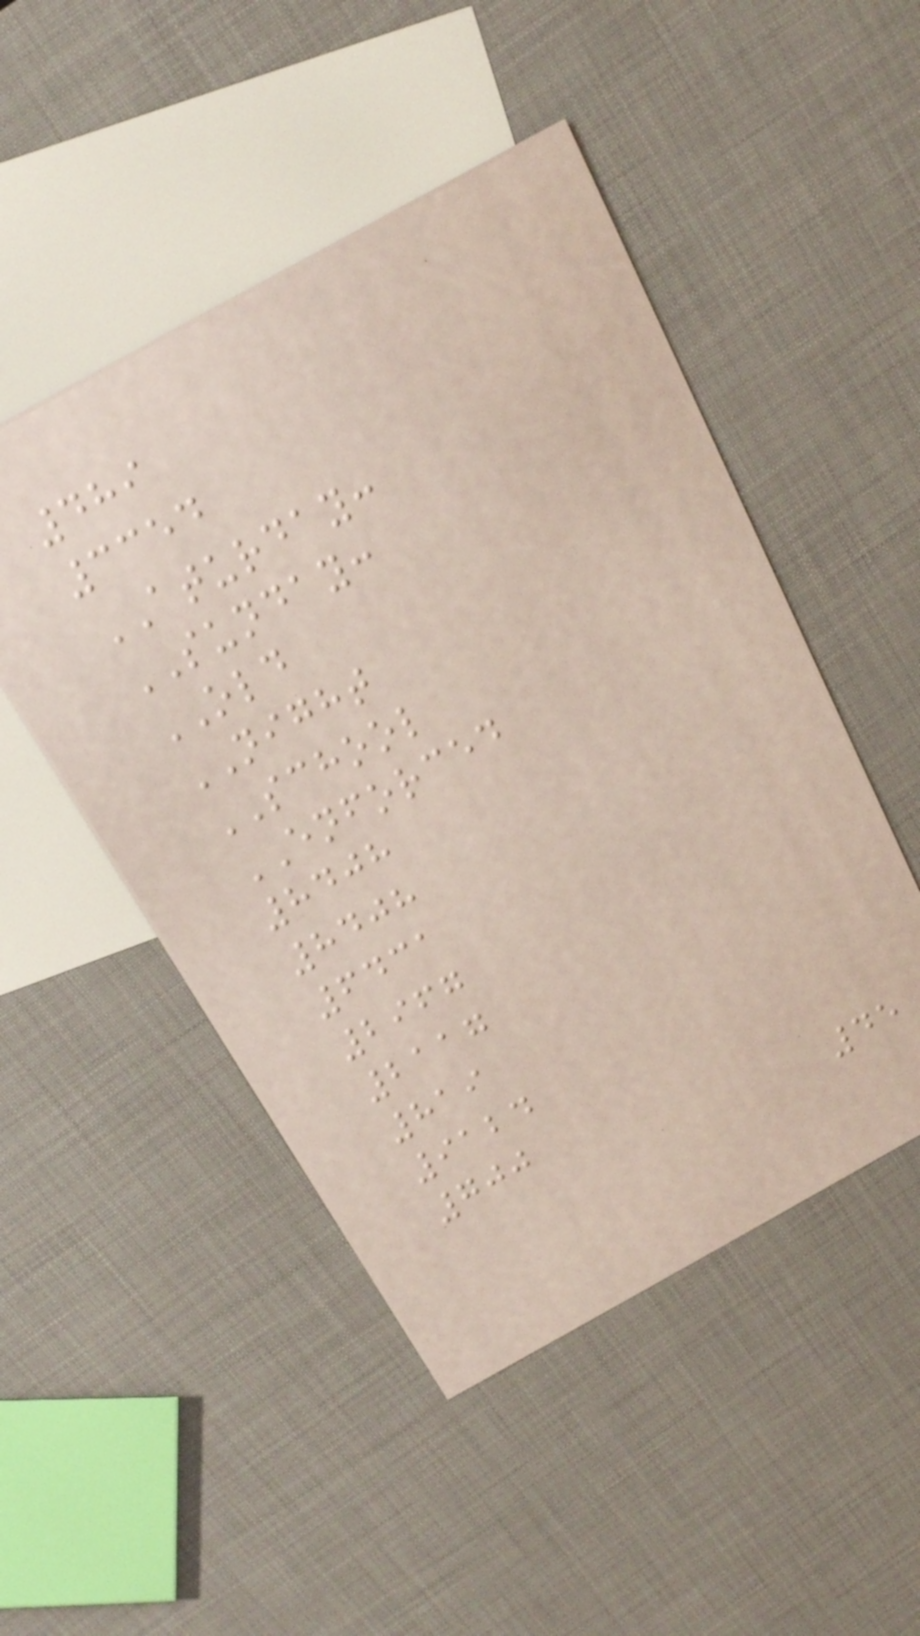489
3354
ATURDAY:
SUNDAY:
OLD
NIGHT
SCHOOL
ENFORCED
8408
8408
6431
2967
2117
819
9124
700
45
